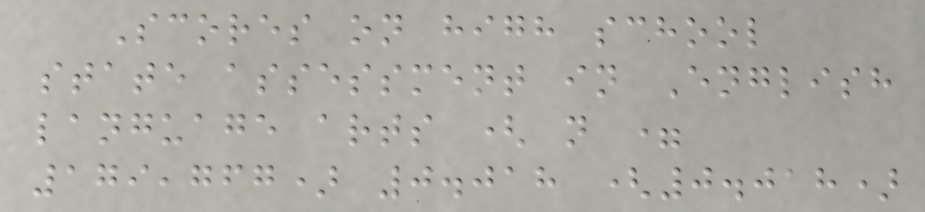Scores on high school
state assessment in English
language arts ( n =
179,767) 0.018 (0.018)
